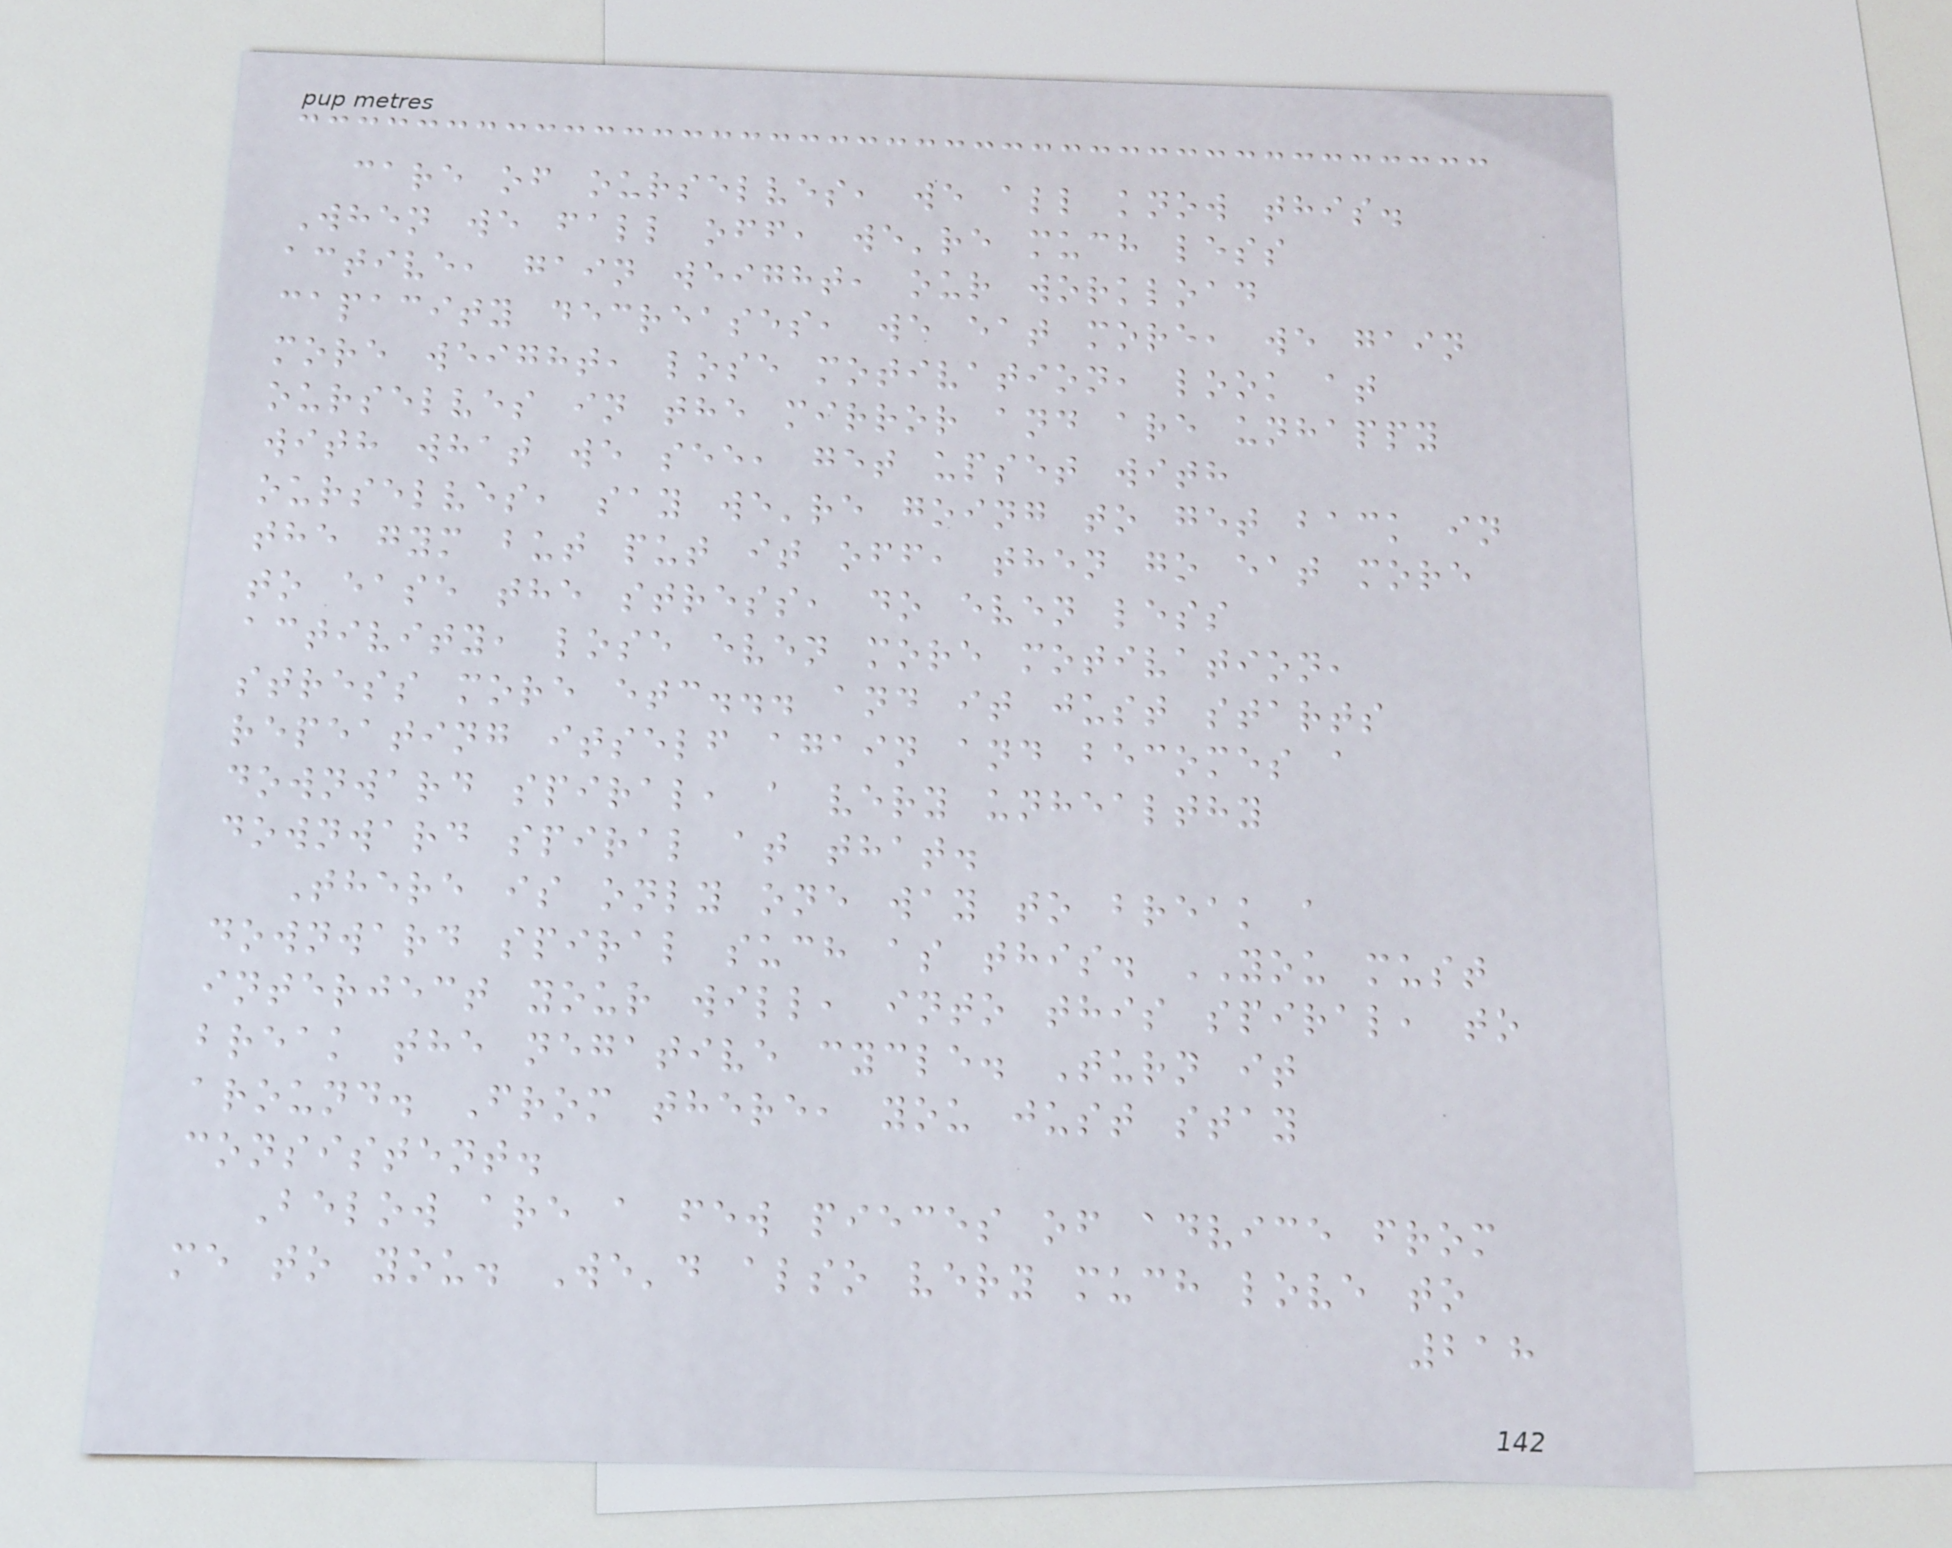care of ourselves, we all know this.
When we fall off, we're much less
active, gain weight, our workload
capacity decreases, we eat more, we gain
more weight, lose motivation, look at
ourselves in the mirror and are unhappy
with what we see, get upset with
ourselves, say we're going to get back in
the gym but put it off, then go eat more
to ease the stress, do even less
activity, lose even more motivation,
stress more etc... and it just starts
repeating itself again and becomes a
downward spiral, a very unhealthy
downward spiral at that.
There is only one way to break a
downward spiral such as this. YOU must
interject your will, into this spiral, to
break the negative cycle. Turn it
around. From there, you just stay
consistent.
Below are a few pieces of advice from
me to you. We'd also very much love to
218
